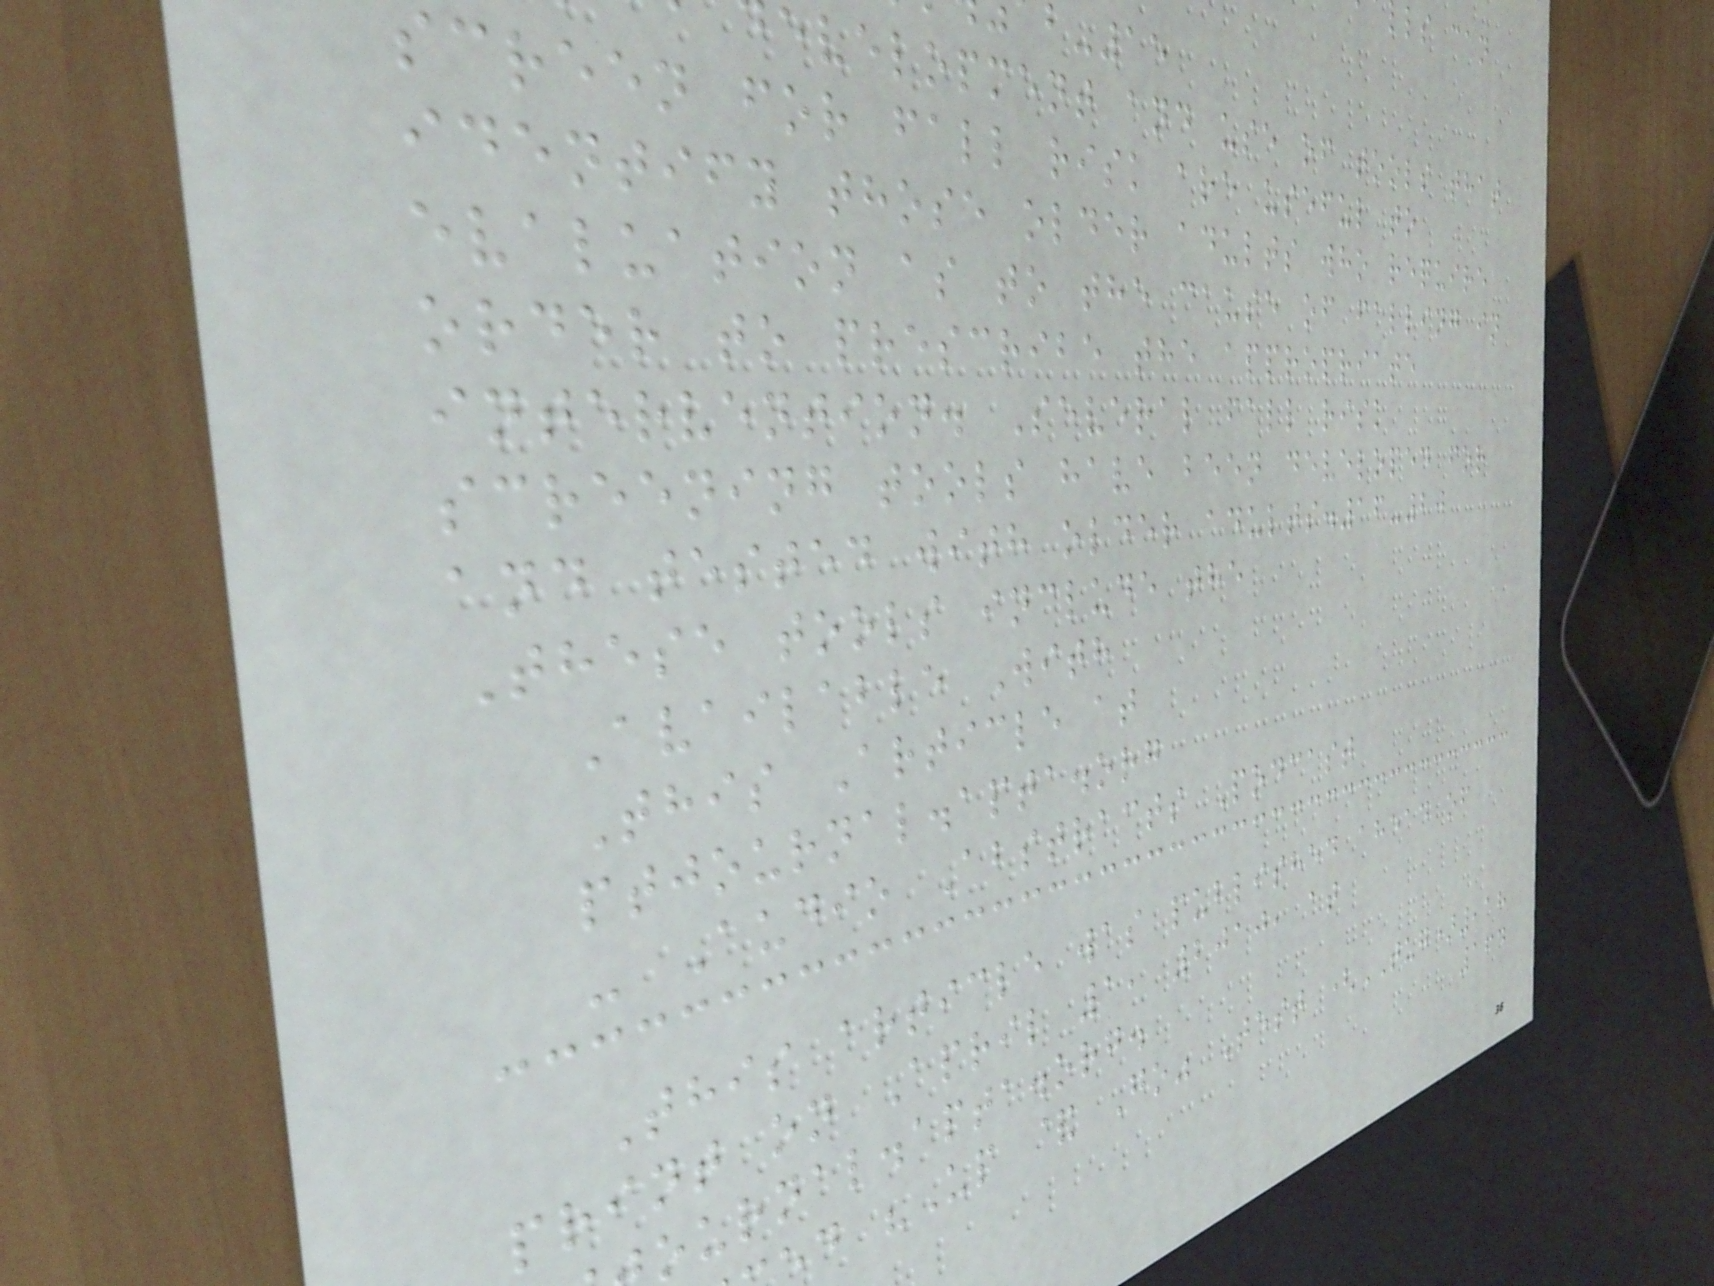evelopment and use of tools that
screen for fall risk are useful to
identify those older adults who require
evaluation as to the cause of falling in
order to prescribe the appropriate
intervention. Several fall risk
screening tools have been developed for
and tested with older adults.16-20
These tools include the
Available With
This Article at
ptjournal.apta.org
- Audio Abstracts Podcast
This article was published ahead of
print on April 1, 2010, at
ournal.apta.org.
d "Up & Go" Test (TUG),18
164
